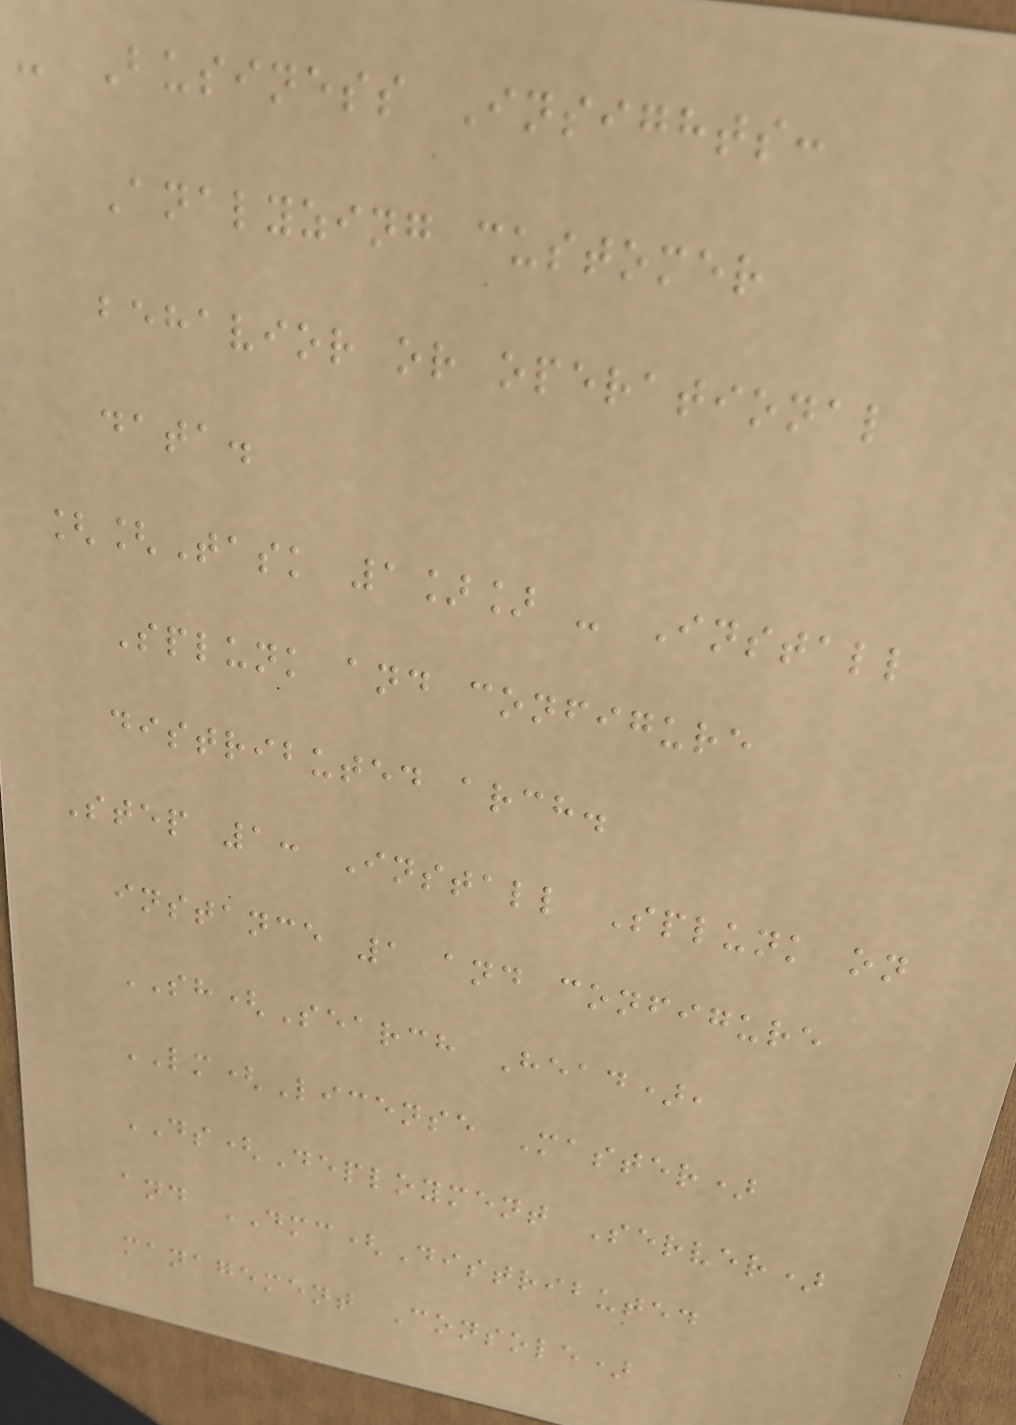- Business Insights:
Analyzing customer
behavior or operational
data.
[[Task 1]] - Install
Splunk and configure
distributed arch.
Step 1: Install Splunk on
instance 1 and configure
SH(Search Head),
LM(License Master)
DS(Deployment Server)
and DMC(Distributed
management Console)
